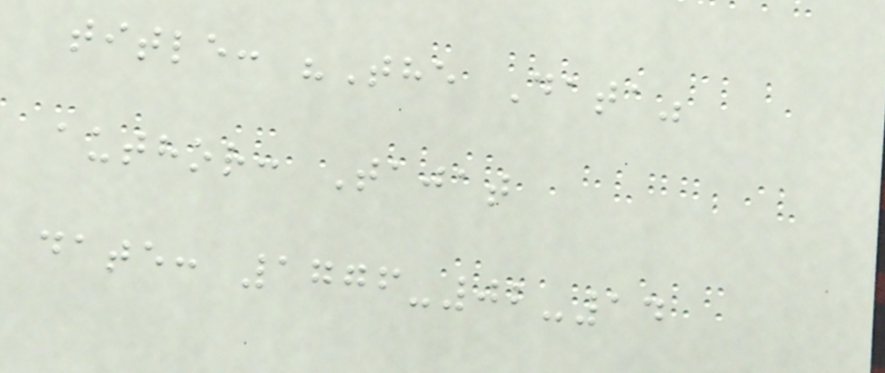title: "The Data"
author: Tajat
date: 1776-02-14
